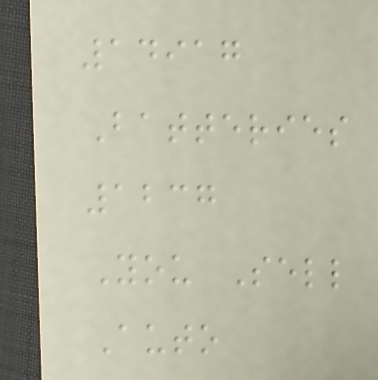14917
Batteries
1237
You Sell
Auto
